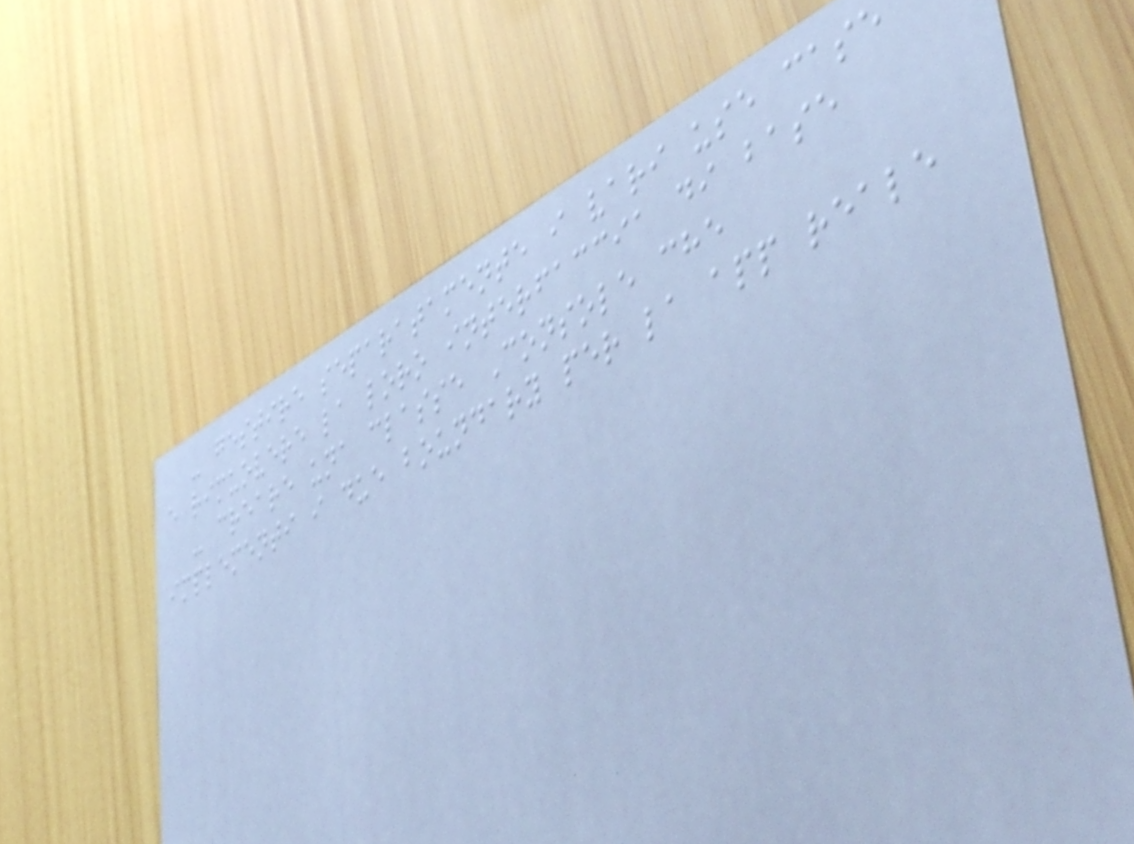- gestire separatamente i vari use case
e rimuovere la loro interfaccia di base
- creare una classe Console che
implementi i due boundary per la app reale
